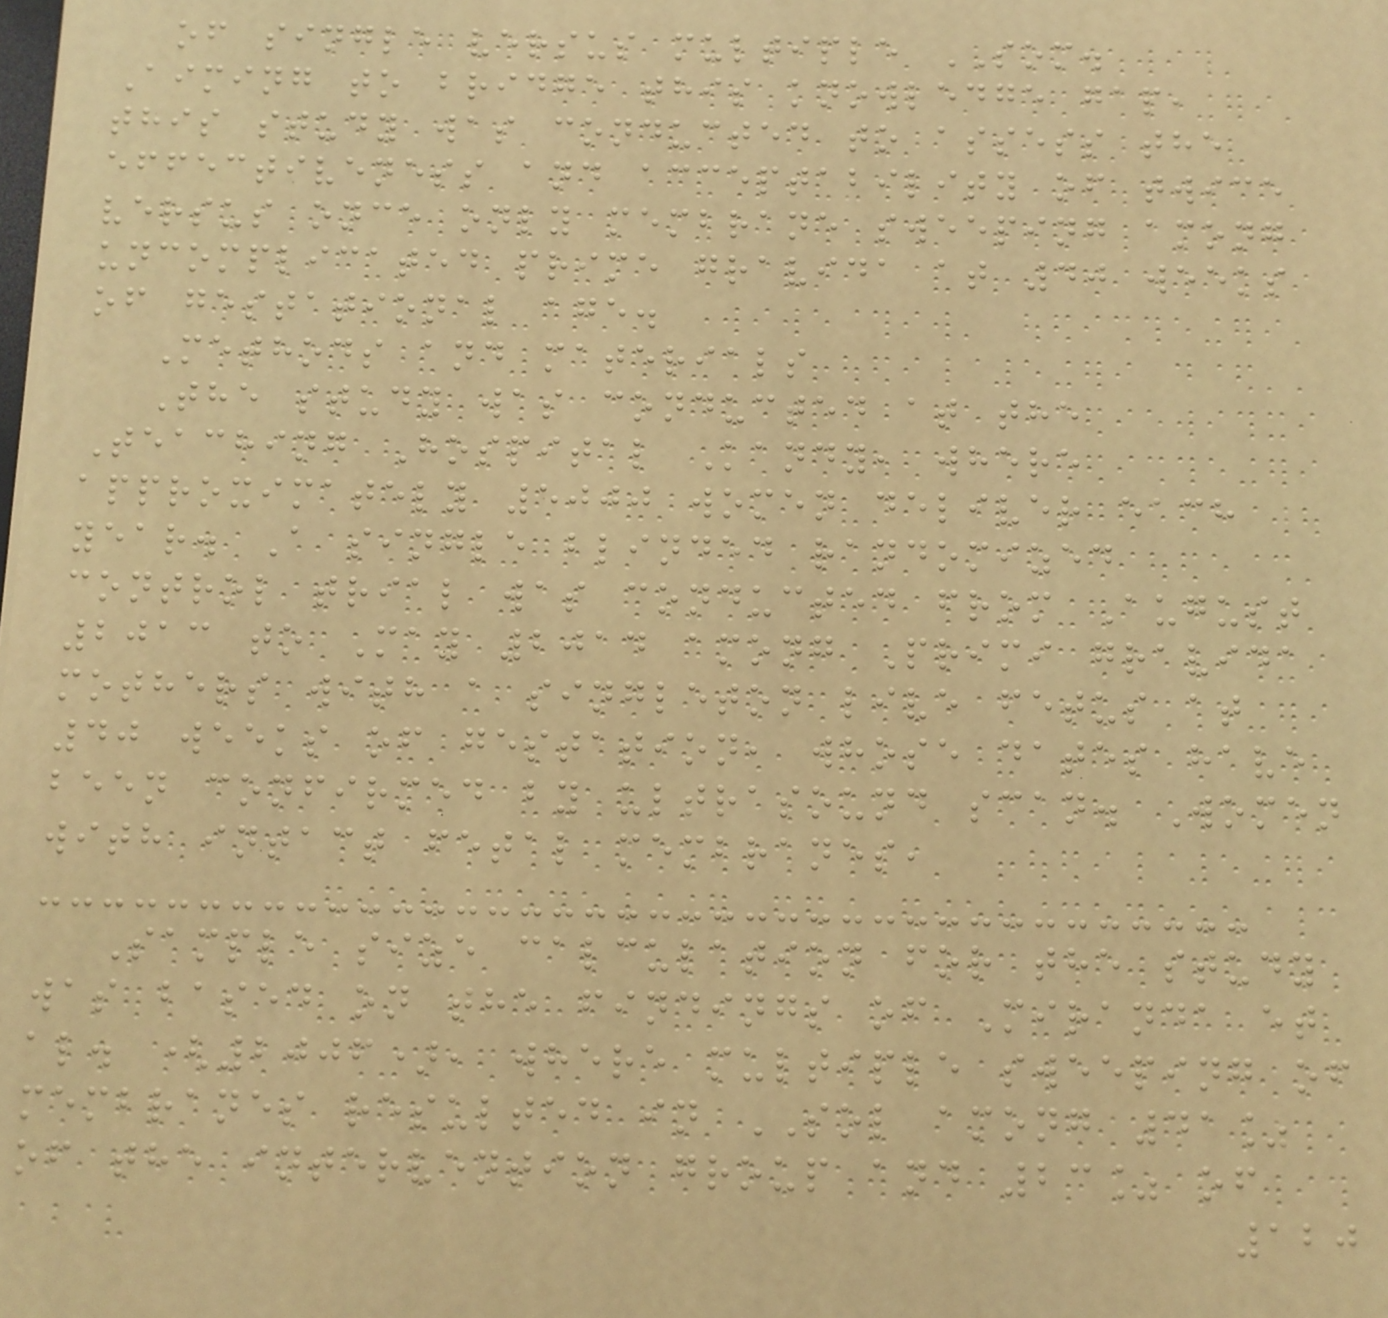of single versus multiple SOM.
Aiming to bridge this knowledge gap,
this study was conducted to assess the
effectiveness and acceptability of twice
versus once only membrane sweeping among
uncomplicated prime gravida at 40 weeks
of gestational age.
Methods and materials
The study was conducted at the
Teaching Hospital Kandy, where
approximately 5000 women deliver each
year. A single blinded randomized
control trial was conducted from August
2013 to May 2014 among Primi gravida
mothers with a singleton live fetus at
40 weeks of gestation, whose dates have
been confirmed by ultrasound scan. Women
with intact fetal membranes,
Sample size calculation for the study
was based on the findings of Miranda et
al. (2006), where multiple sweeping of
membranes resulted in SOL among 41%
of the intervention group and 23% of
120
